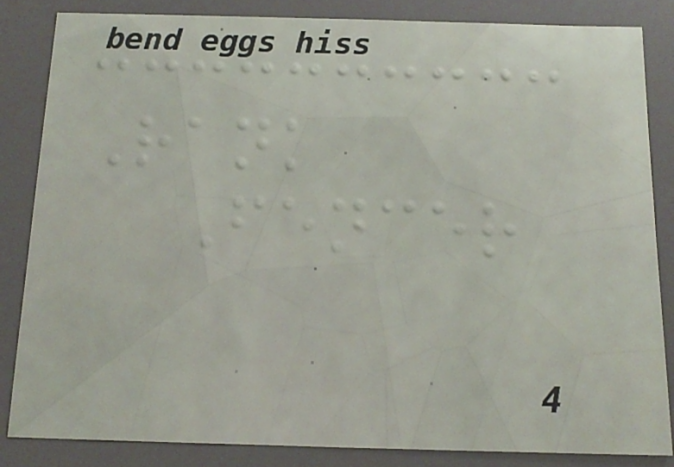Rank
Fencer
